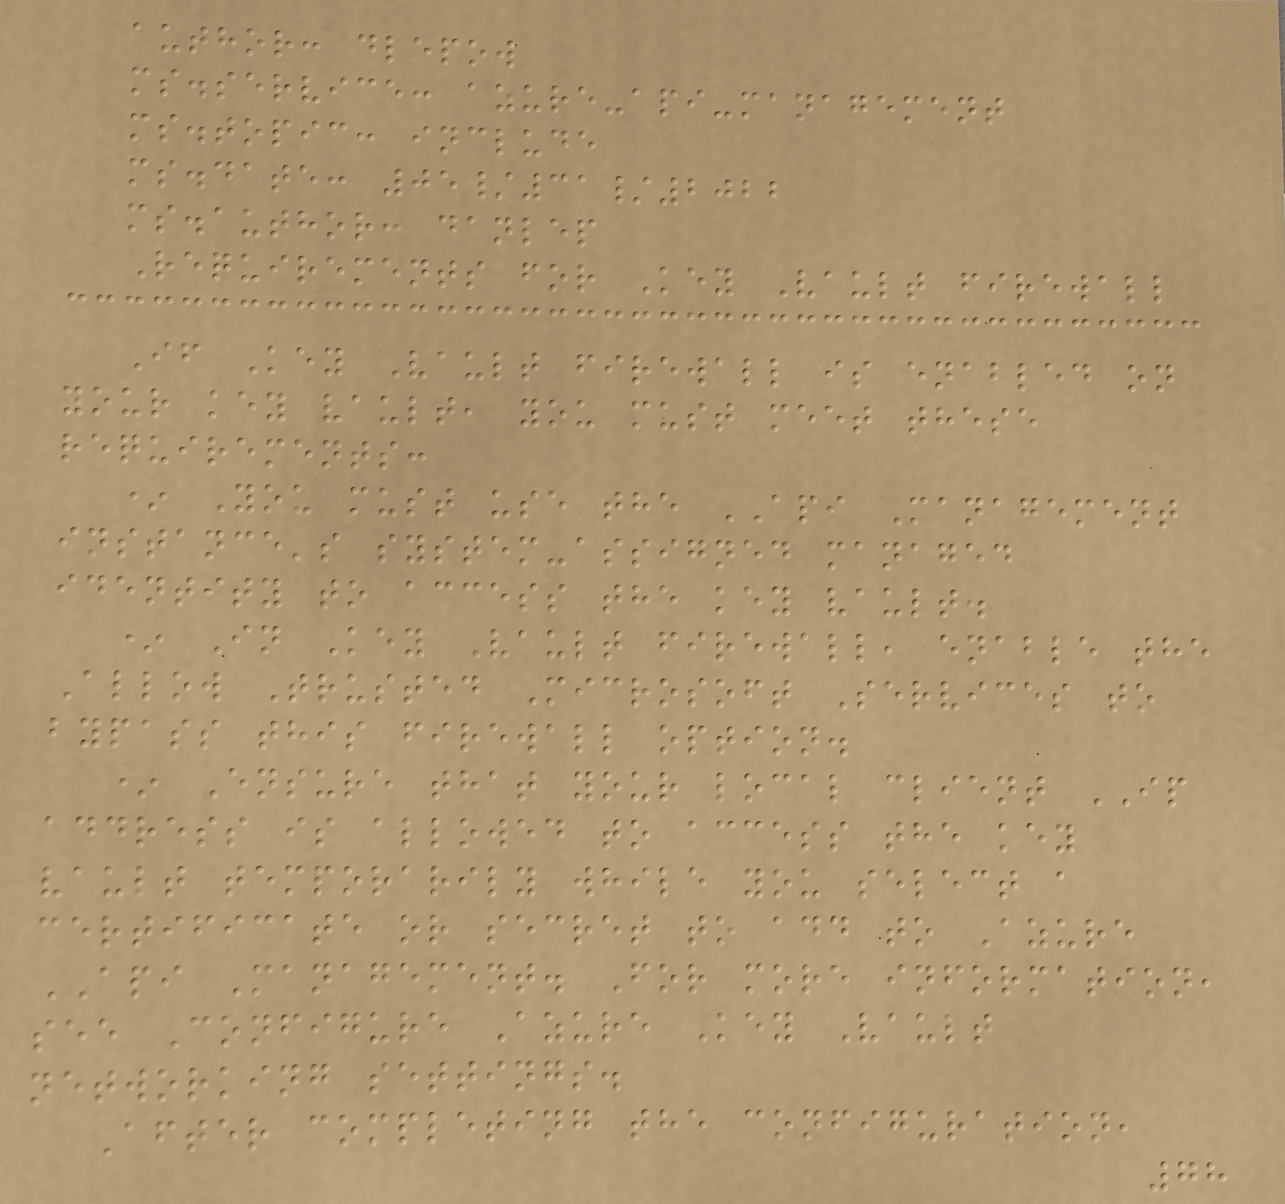author: dlepow
ms.service: azure-api-management
ms.topic: include
ms.date: 05/31/2022
ms.author: danlep
Requirements for Key Vault firewall
If Key Vault firewall is enabled on
your key vault, you must meet these
requirements:
* You must use the API Management
instance's system-assigned managed
identity to access the key vault.
* In Key Vault firewall, enable the
Allow Trusted Microsoft Services to
bypass this firewall option.
* Ensure that your local client IP
address is allowed to access the key
vault temporarily while you select a
certificate or secret to add to Azure
API Management. For more information,
see Configure Azure Key Vault
networking settings.
After completing the configuration,
78
